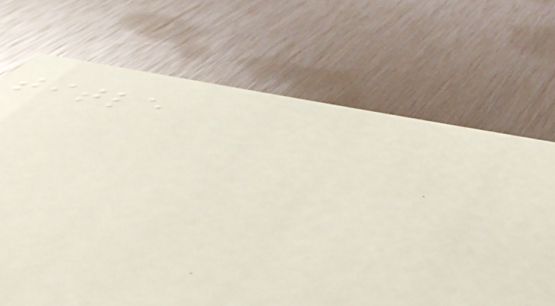title
